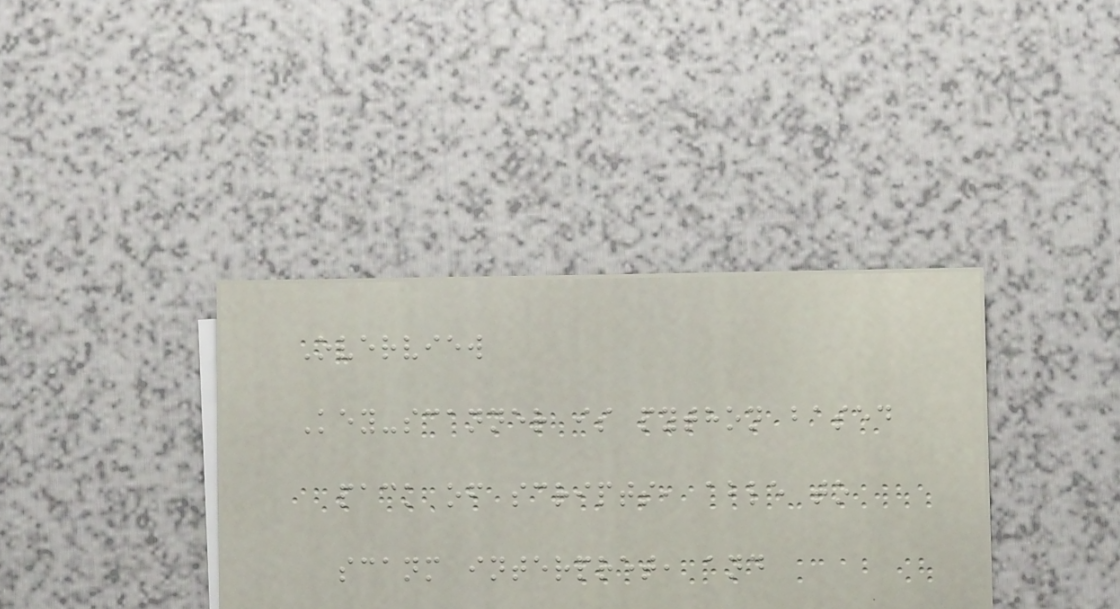Overview
Key-scanner is python based
pack of scripts, able to
scanm interpret, and
